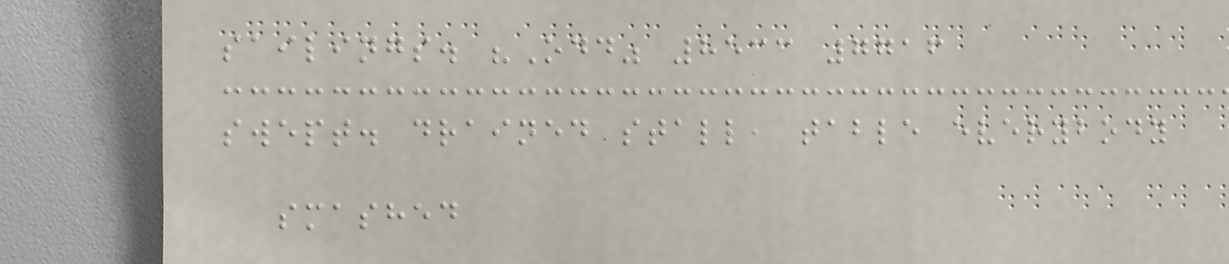sailings. "Odd" 8533 7716
swept. drained stall, table everybody
smashed
